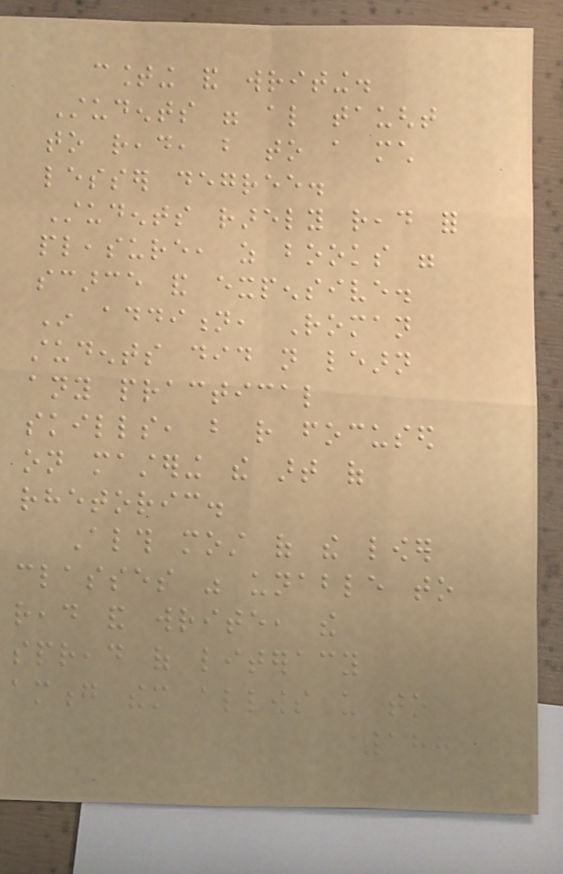counting and writing.
Students were also taught
to read, but to a much
lesser degree.
Students rarely read for
pleasure, as books were
scarce and expensive.
In addition, Roman
students did not learn
any practical
skills, but rather focused
on mastering the art of
rhetoric.
Although most of the lower
classes was unable to
read and write, the
spread of literacy
among them allows us to
188
